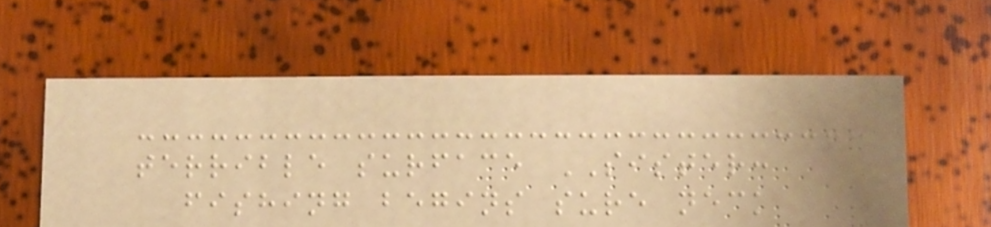terrible surface SISTER:
fishing begins sure neck
